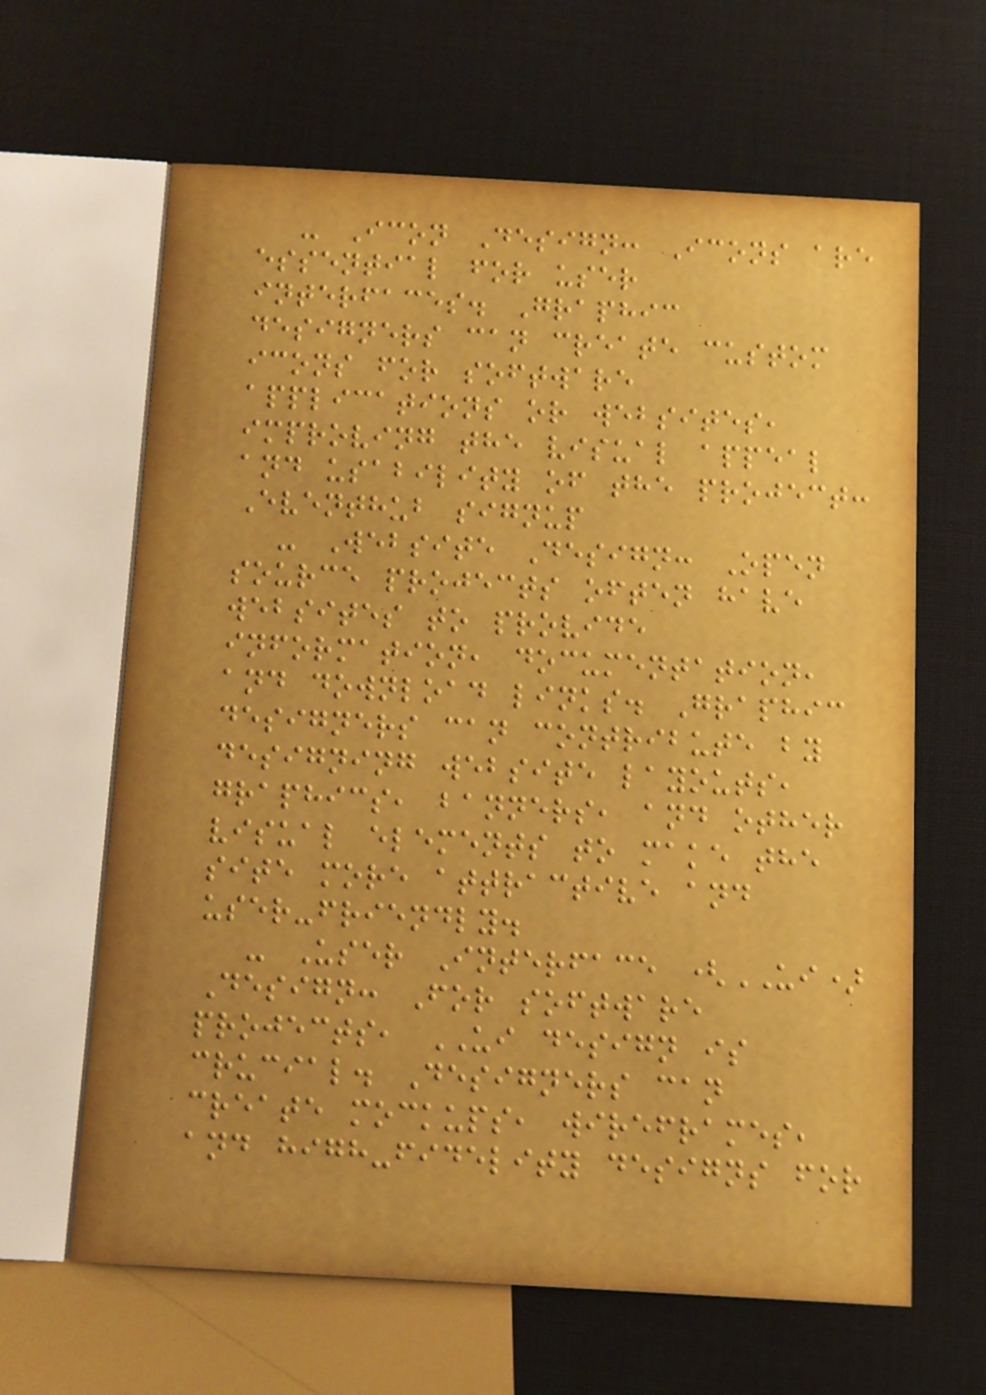- Icon Design: Icons are
essential for user
interfaces. Graphic
designers can create custom
icons for software
applications or websites,
improving the visual appeal
and usability of the project:
Eventhub signup
- Website Design: Open
source projects often have
websites to provide
information, documentation,
and download links. Graphic
designers can contribute by
designing website layouts,
graphics, banners, and other
visual elements to make the
site more attractive and
user-friendly.
- User Interface (UI)
Design: For software
projects, UI design is
crucial. Designers can
create mockups, wireframes,
and high-fidelity designs for
